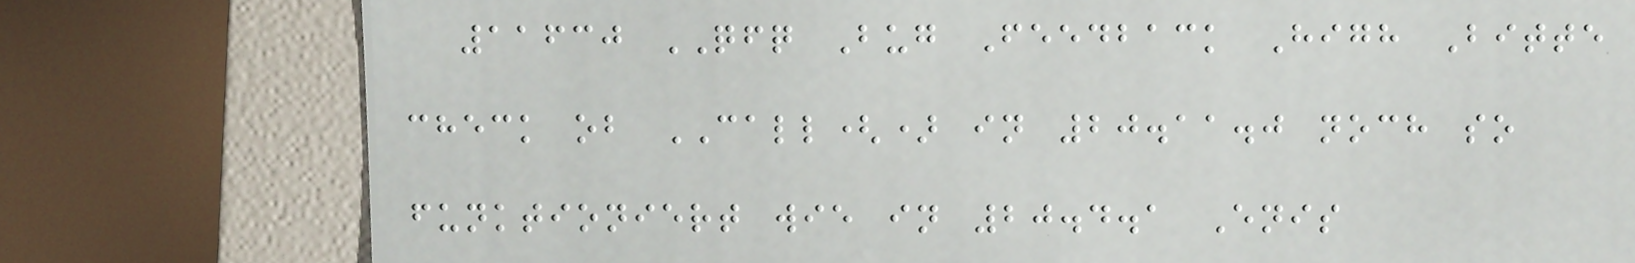11630 QFQ Bug Feedback High Bitte
check ob CALL() in 20.11.0 noch so
funktioniert wie in 20.4.1 Enis
